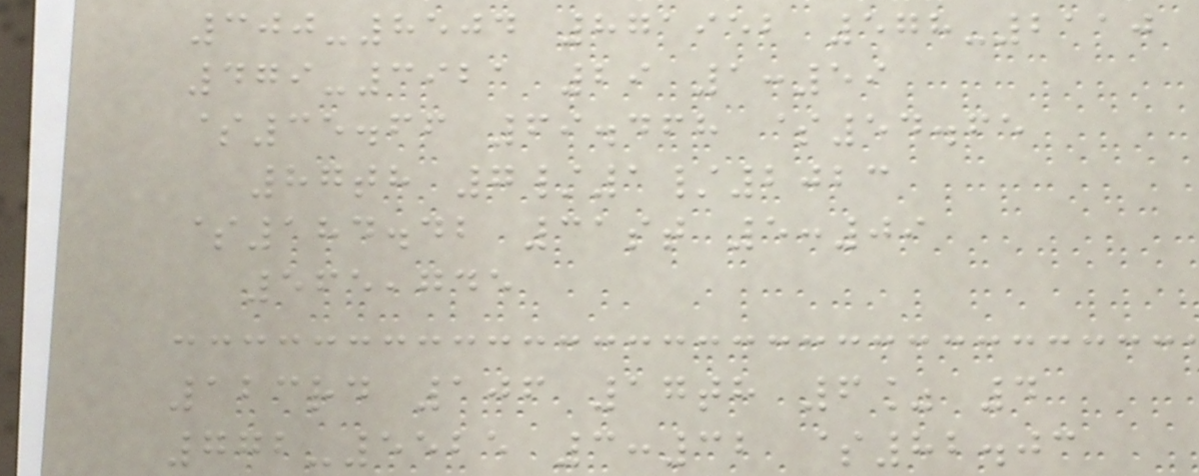300-8504 871952 578-2110
479-3921 29 1:59
$35.66 69.468 $54.65
87th 7/1/2023
$184.42 31st 5:09
565,745
123rd 106 17th 6% 4
772-5525 3:32 $82.03
